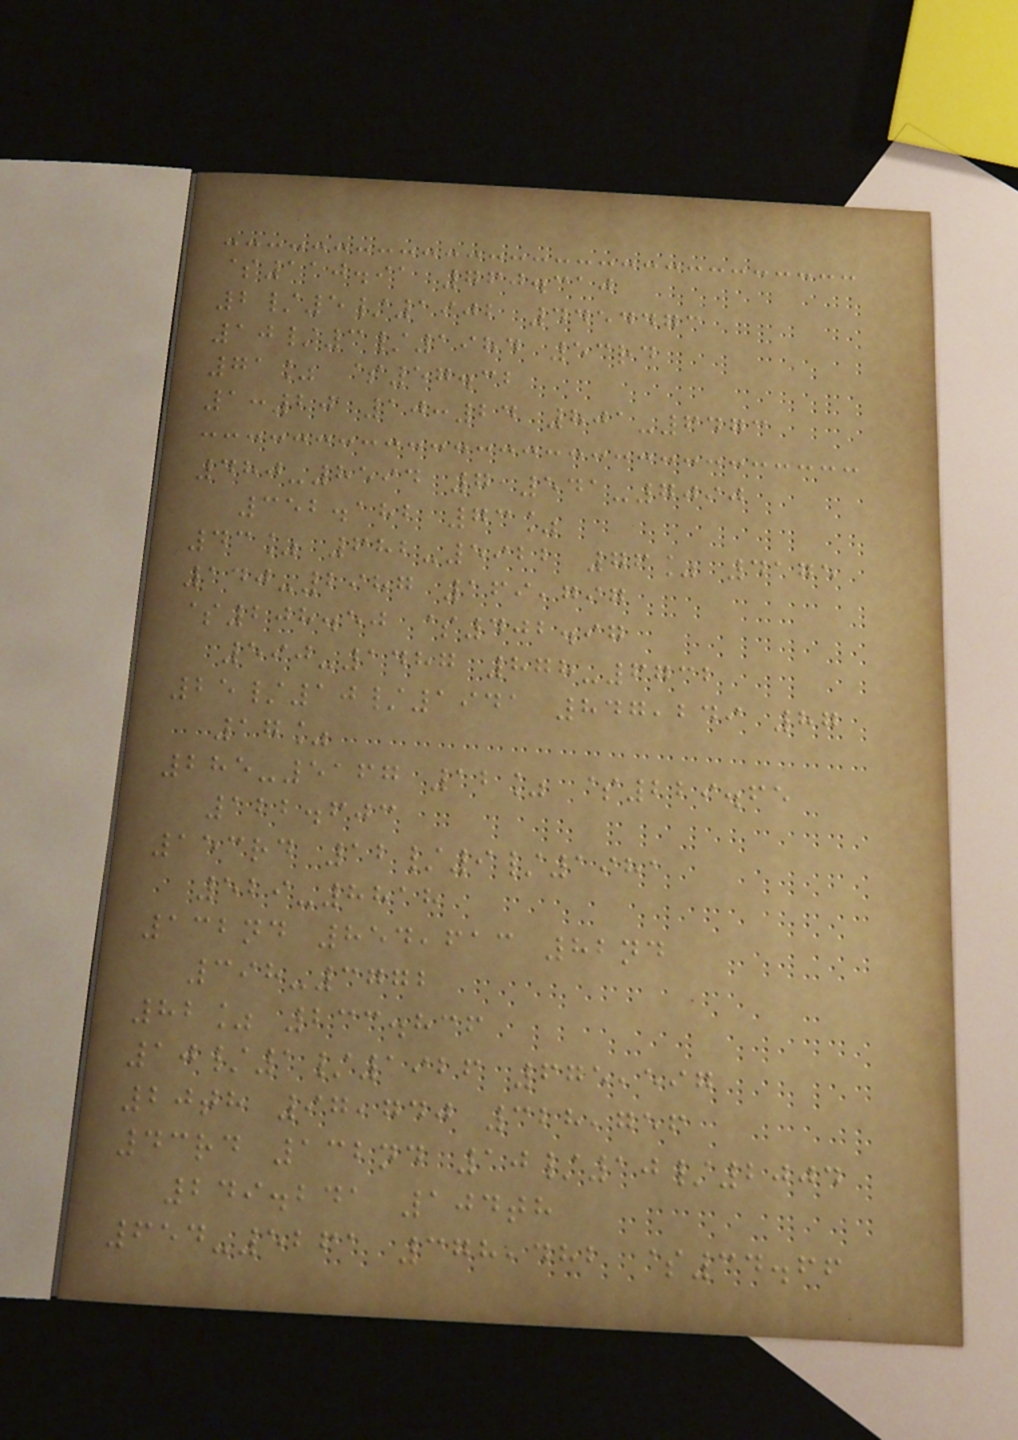$110.91 760.310
2/5/1902 4454473
10/3/1984 53rd
71% $57.32
1:20 10:24 801-6473
480-8594 7 541-7090
352.182 73%
43% 682-5922 76% 4175
140-2987 169,797
$208.50 $402.97
590-1487 878-6732
25/10/1941 847,249 87
17%
285-5167 12% $229.65
122.603
153rd 12/9/1981
529-8818
132nd 854,613 82nd
398-3772
82% 233.836
10/1/1926 675,597
20th 97,740 328,756
43rd 132nd 10/10/2004
249.241 104th
654-5261 378,482 $34.66
